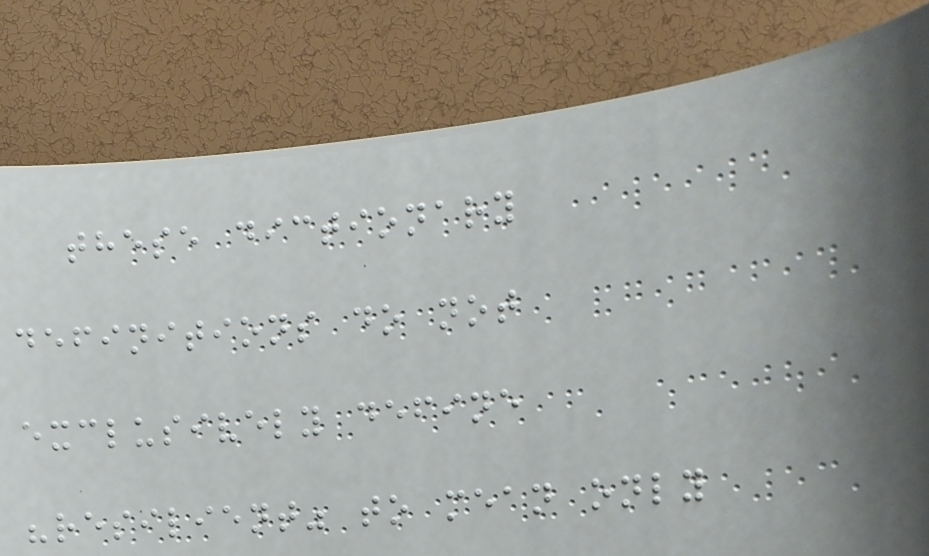these dictionary
definitions do not
exclusively define
"resilient" to mean only
